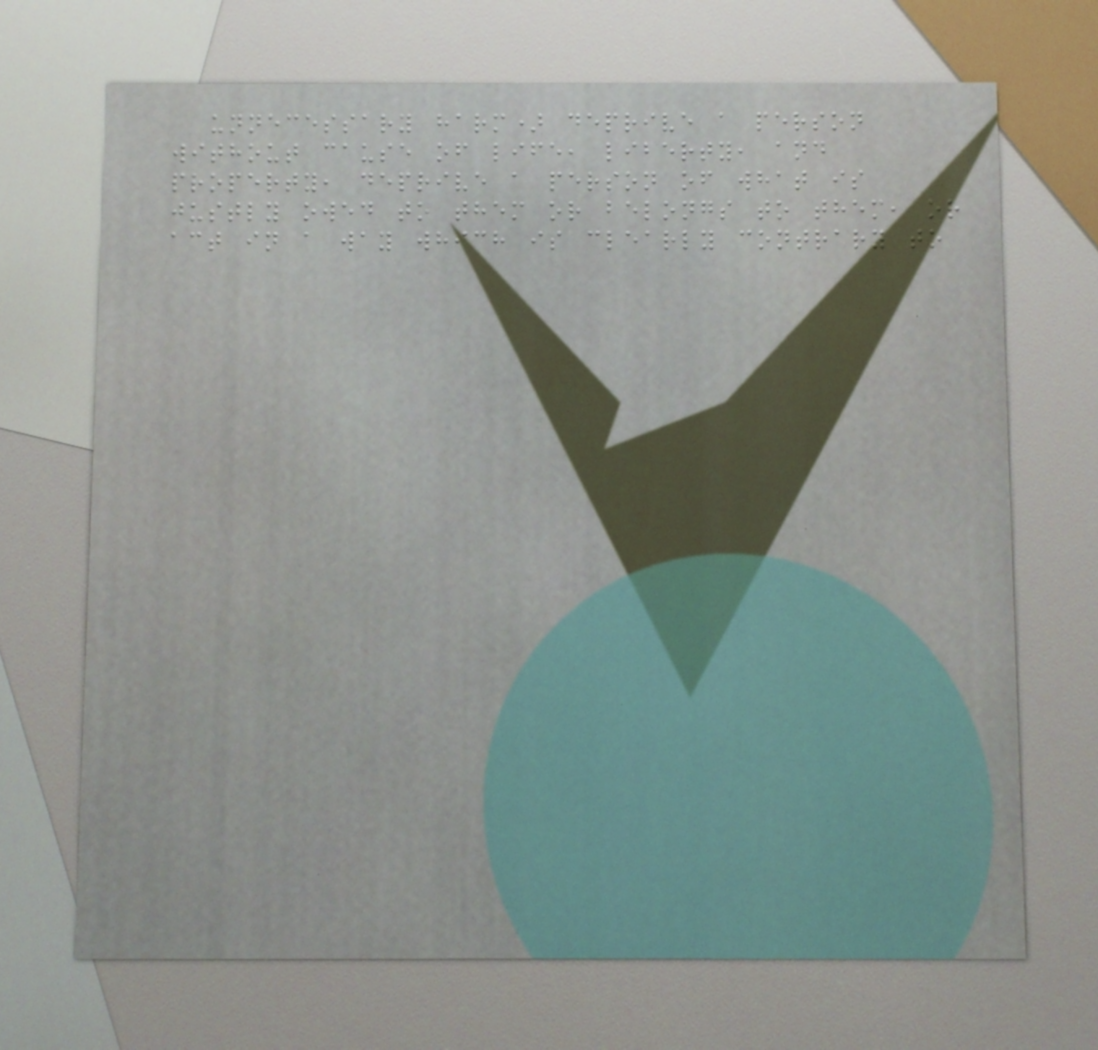unnecessary harm) deprive a person
without cause of life, liberty, and
property, deprive a person of what is
justly owed to them or belongs to them, or
act in a way which is clearly contrary to
